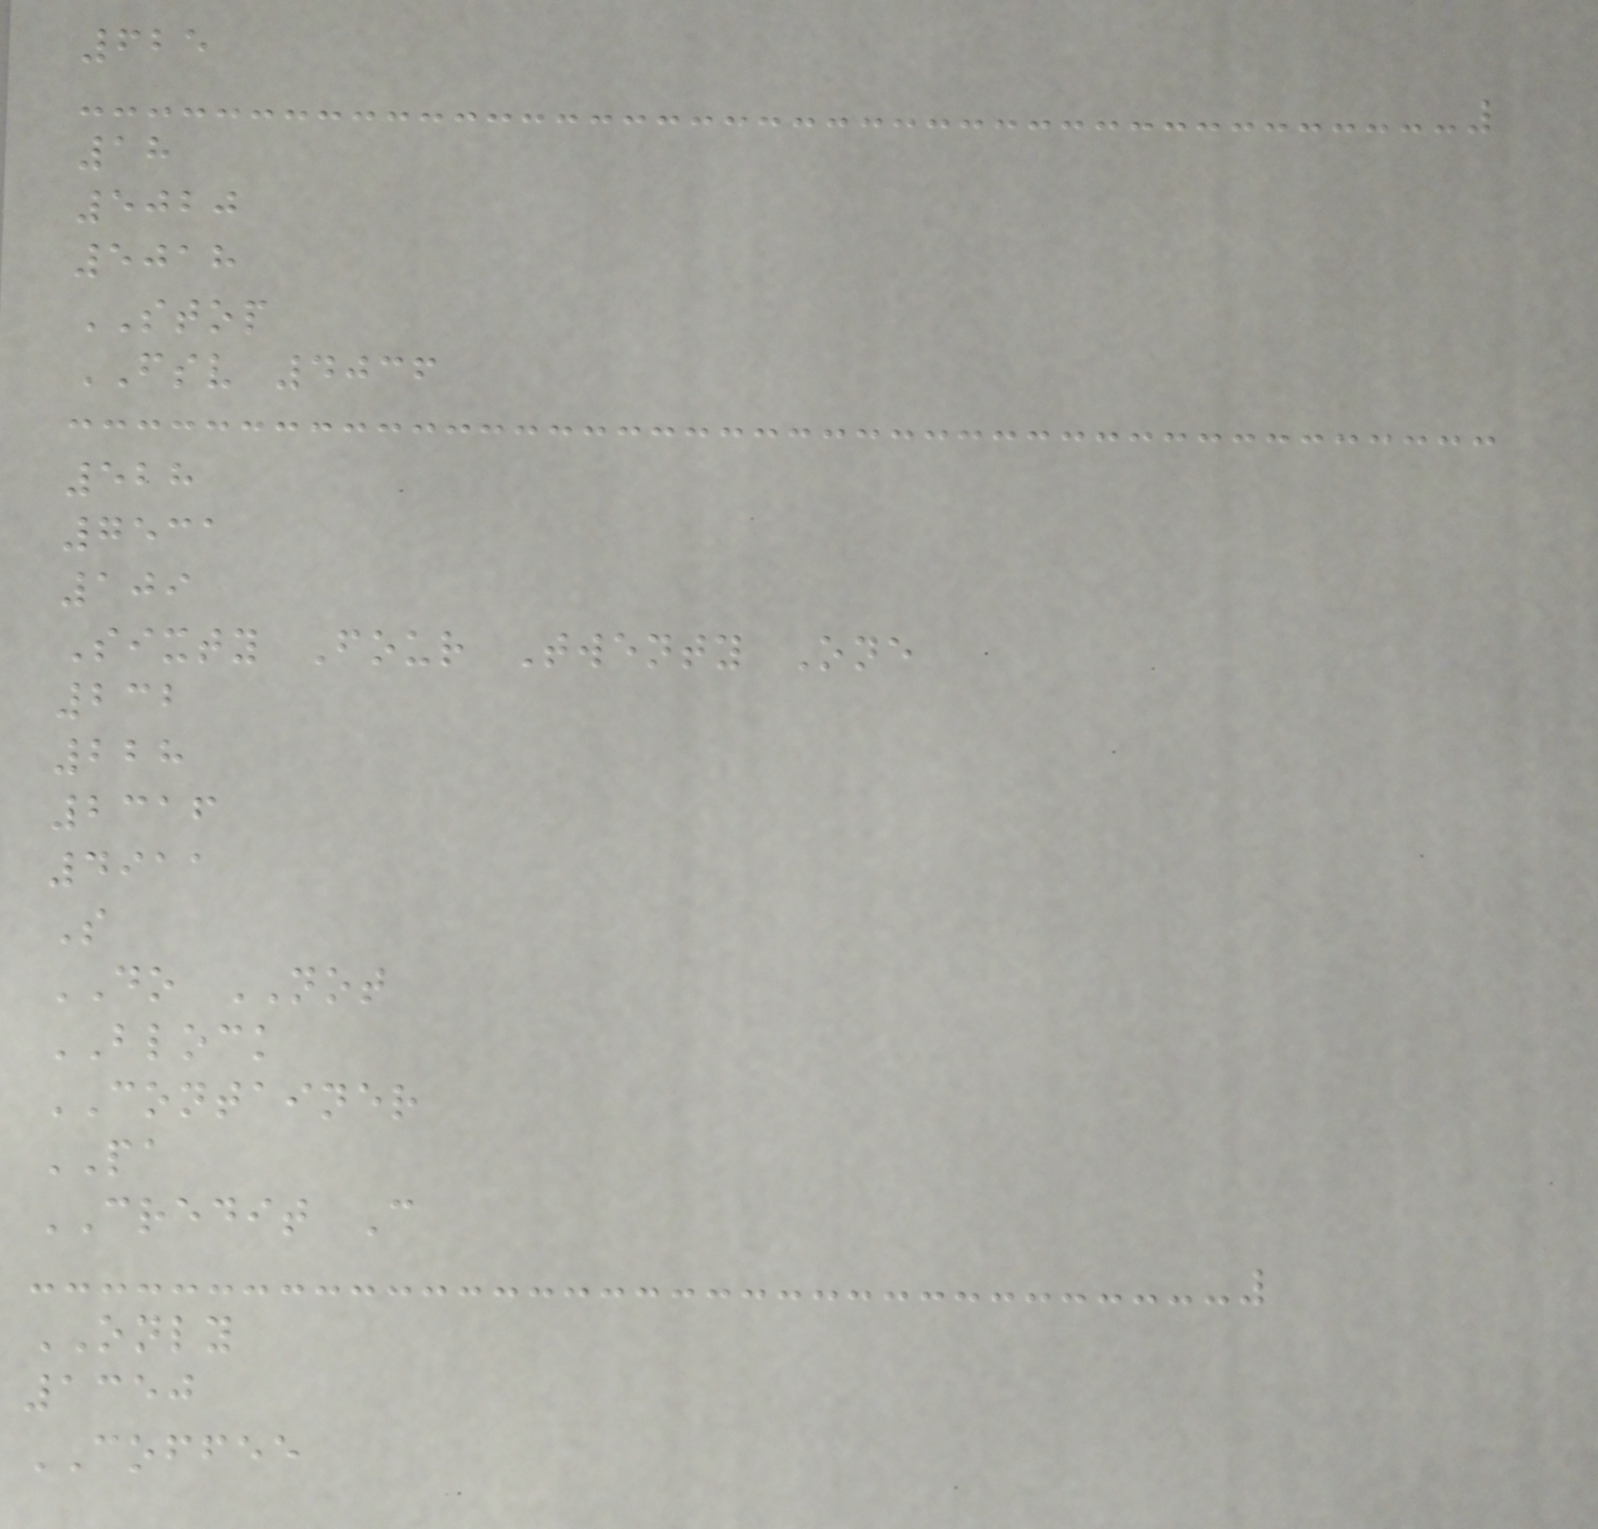625
18
5020
5018
STOP
FSV 4036
528
7531
109
Sixty Four Twenty One
232
228
2316
4911
S
DO NOT
BLOCK
CONTAINER
PA
CREDIT C
ONLY
1350
COFFEE
